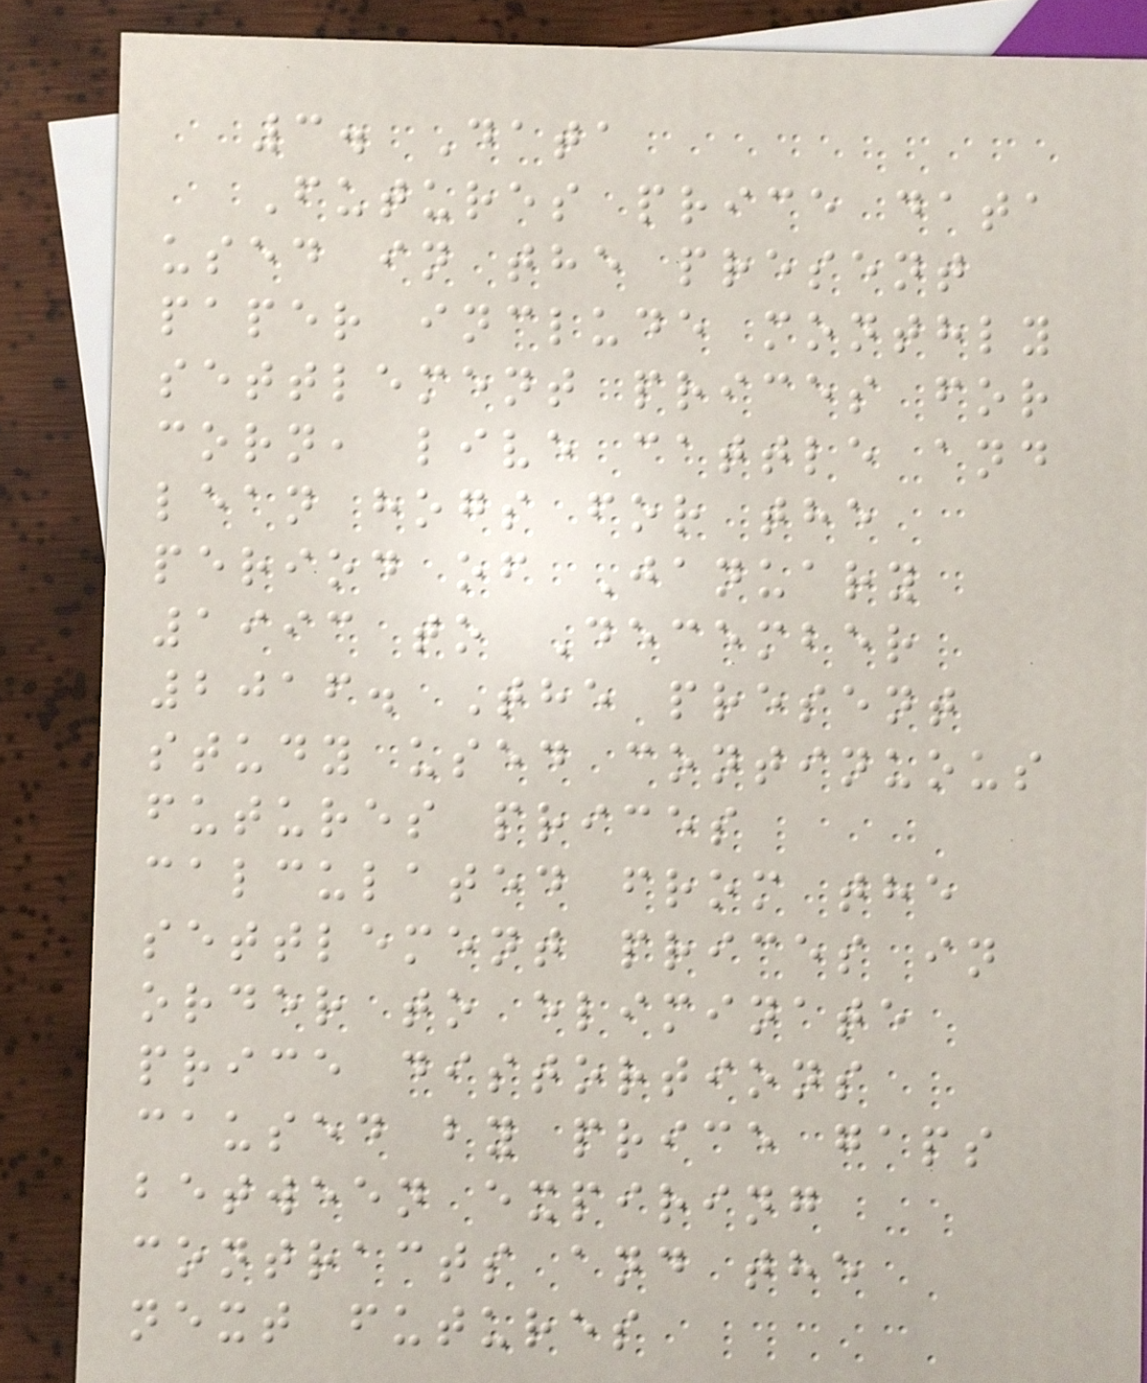3. Data
Futures price data
used in the present
paper include monthly
settlement prices for
corn, live cattle and
lean hogs for the
period of January
1993 to December
2016. The present
study used continuous
futures prices
calculated from the
settlement prices in
order to eliminate
price distortions
caused by price gaps
between expiring
contracts and the
next futures
